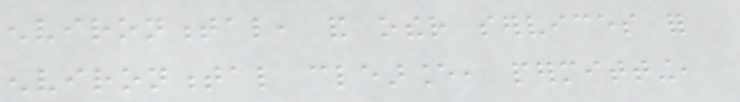environmental, and other services for
environmental clearance, permitting,
